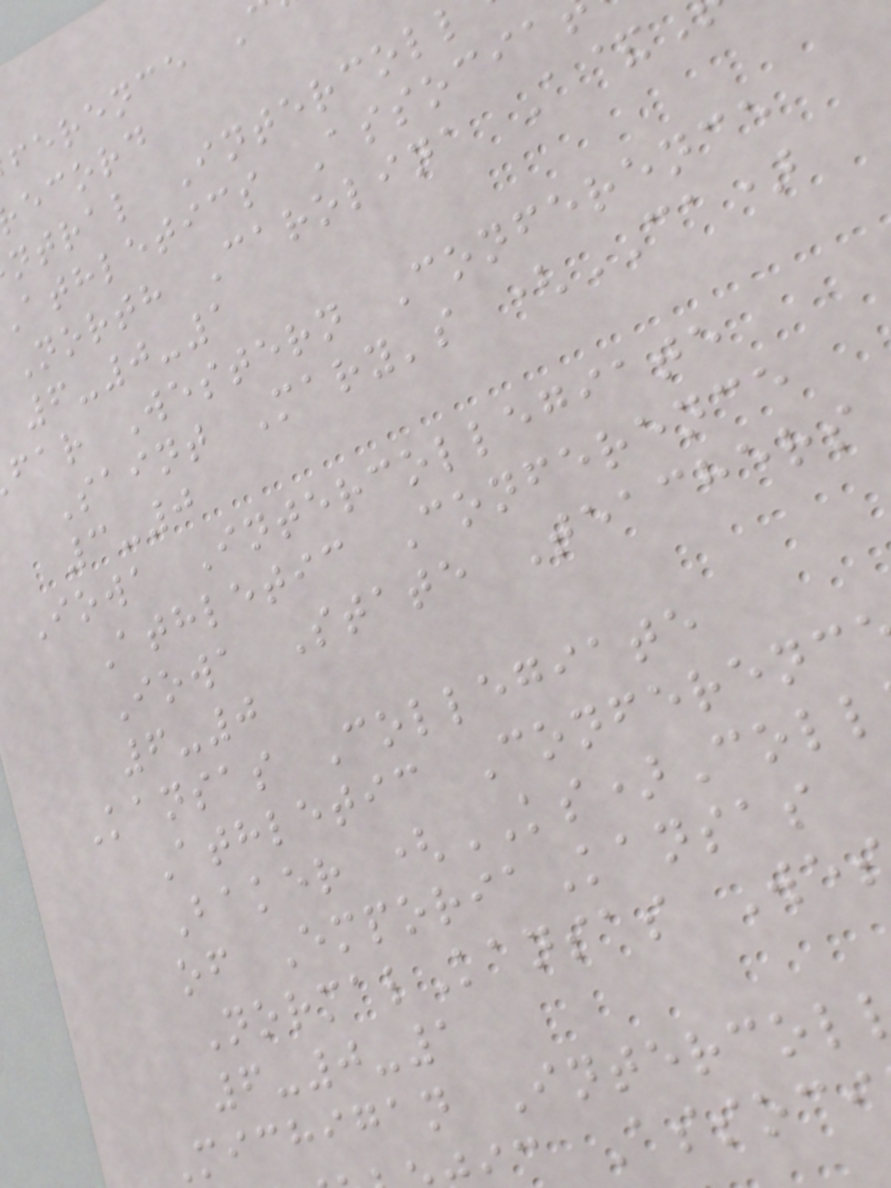ference
ecord
ntral Intercol
athletics Associa
North Carolina A&
6-0-1
far Western Conference
Saint Mary's (CA)
3-0
Iowa Intercollegiate
Athletic Conference
Iowa State Teachers
6-0
Kansas Collegiate
Athletic Conferenc
Baker (KS)Coll
of EmporiaKansas
NormalKansas We
6-0-1
Michigan Intercol
c Associ
